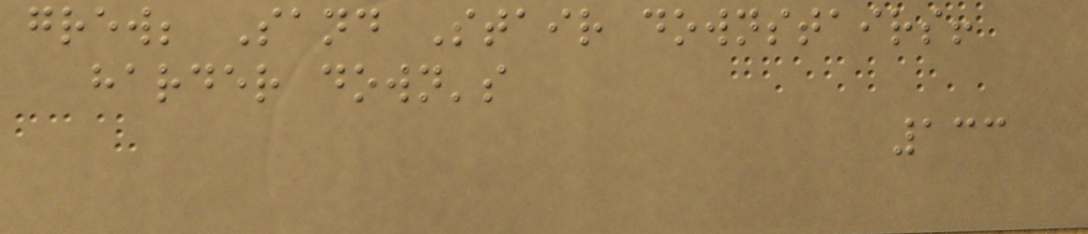grew; Sand Stair downstairs!
harder down's
133
